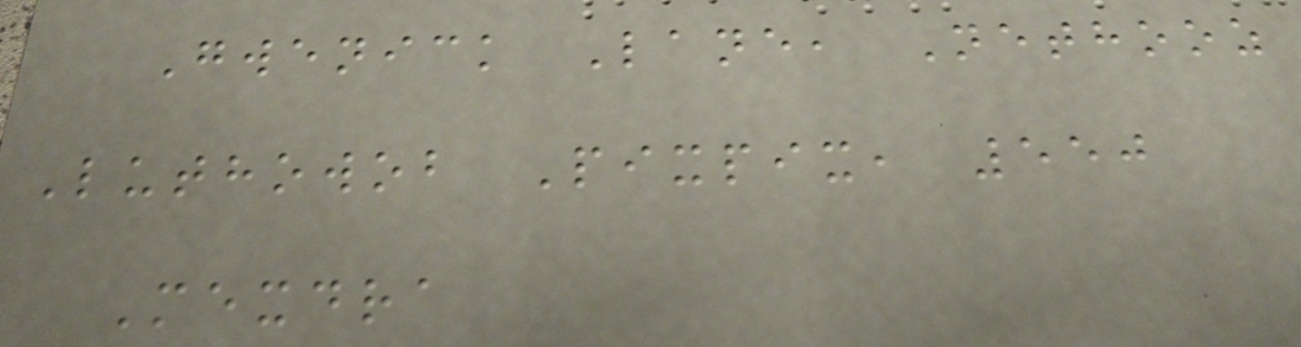Gwenick Lane, Nethooz
Luthowob Pixpix, 550
Mexdra
